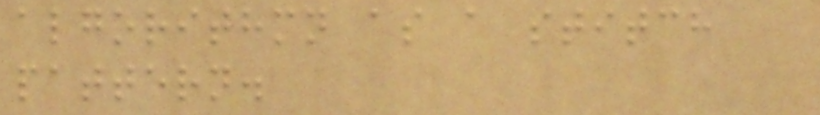algorithmn as a stitch
pattern.
